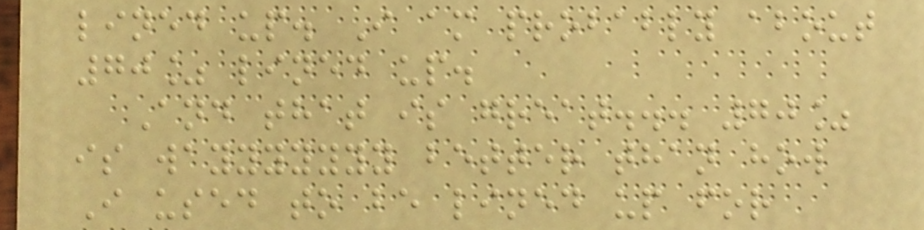lined up. I am probably about
70% lined up.
And that is great... 70%
is wayyyyyyy better than how
I used to be lined up for
